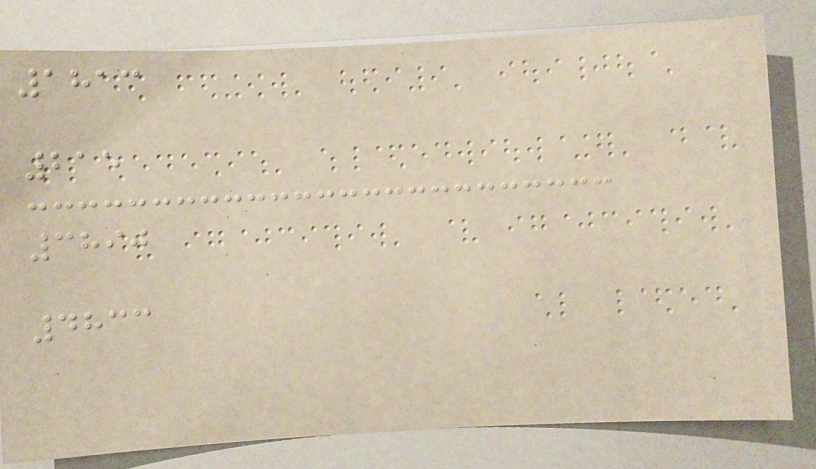1813
215
3890
4833
